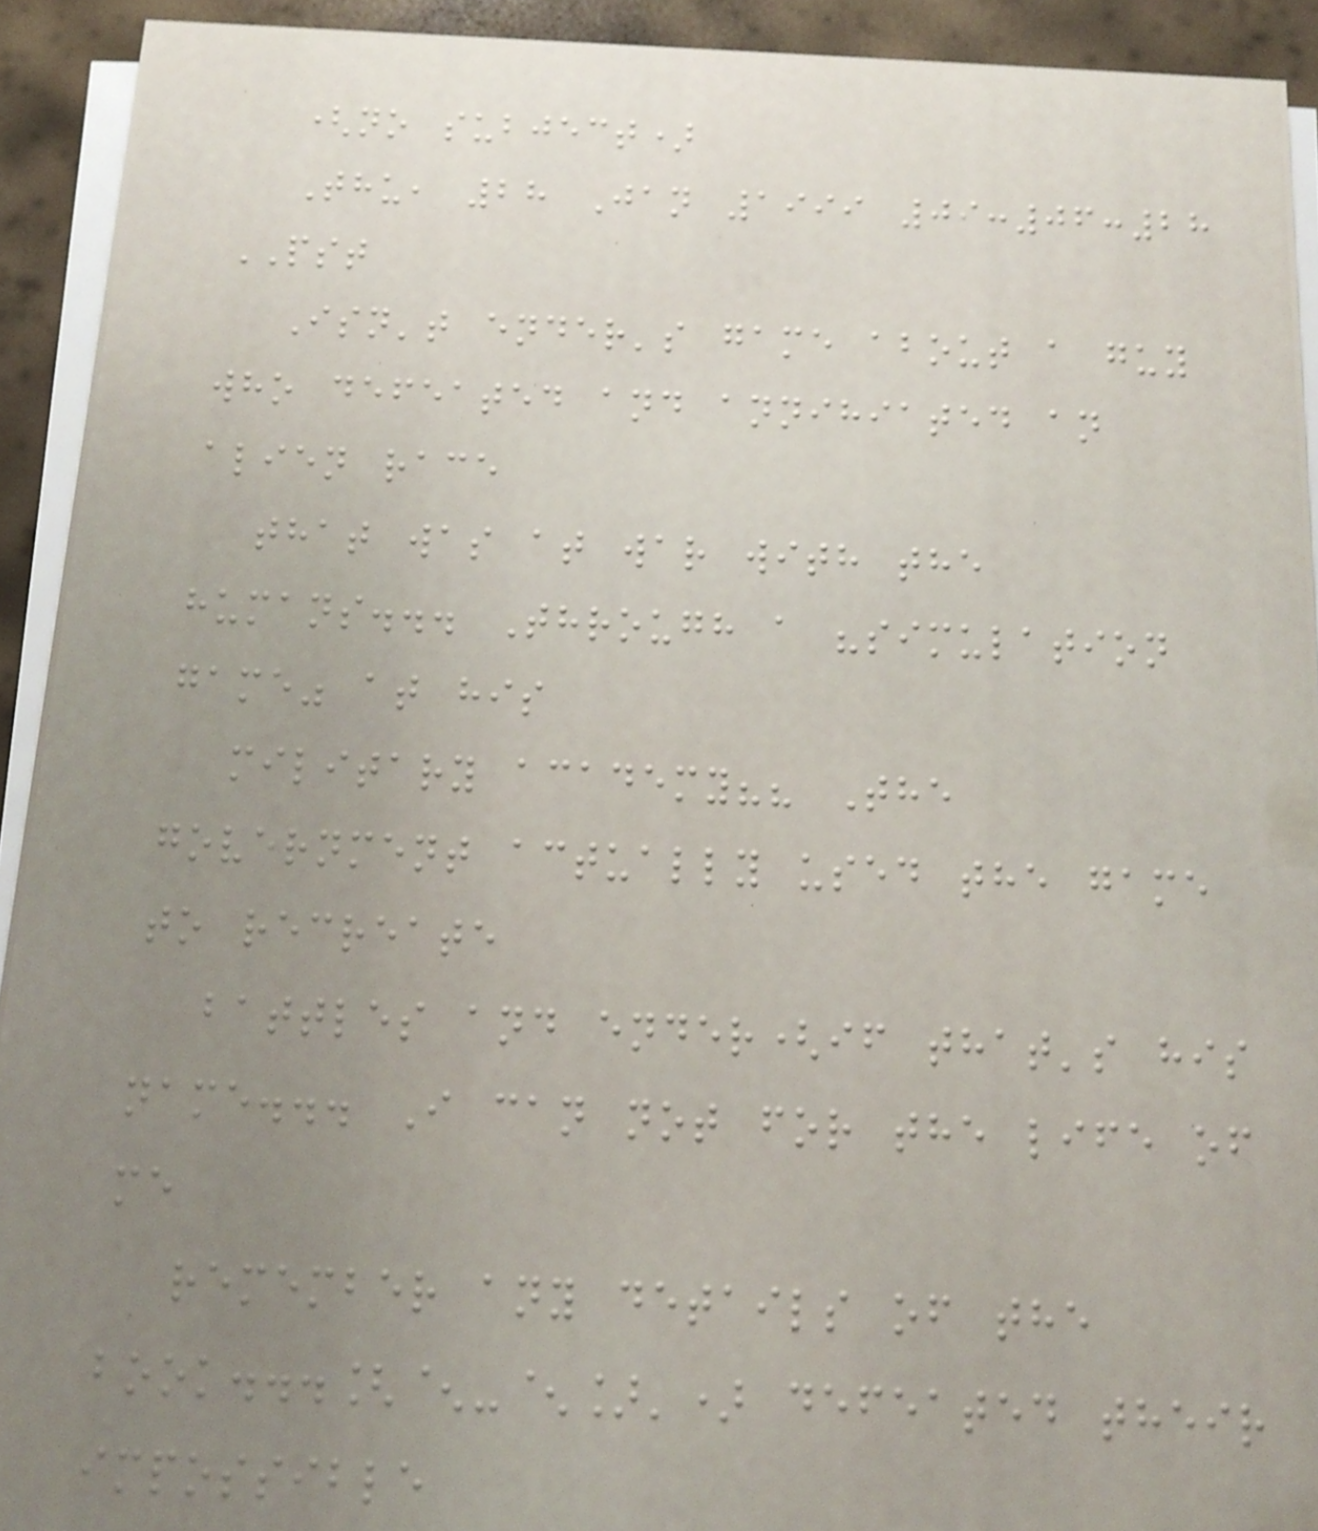(no subject)
Thu, 28 Jan 1999 09:06:28
PST
Isn't ender's game about a guy
who defeated and annihiated an
alien race
that was at war with the
humans... Through a "simulation
game" at his
military academy?? The
government actually used the game
to recreate
battles and ender(if that's his
name... I can not for the life of
me
remember any details of the
book...[^-^]') defeated their
impossible
